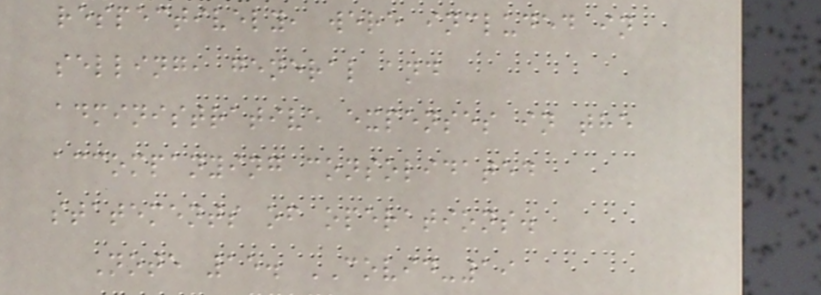respectively, were included in
selling, general and
administrative expenses in the
accompanying consolidated
statements of operations.
Note 15. COVID-19
